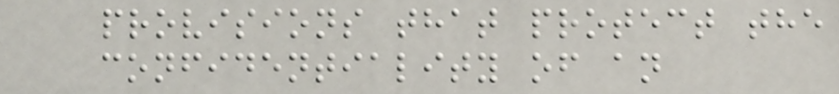provisions that protect the
confidentiality of an
